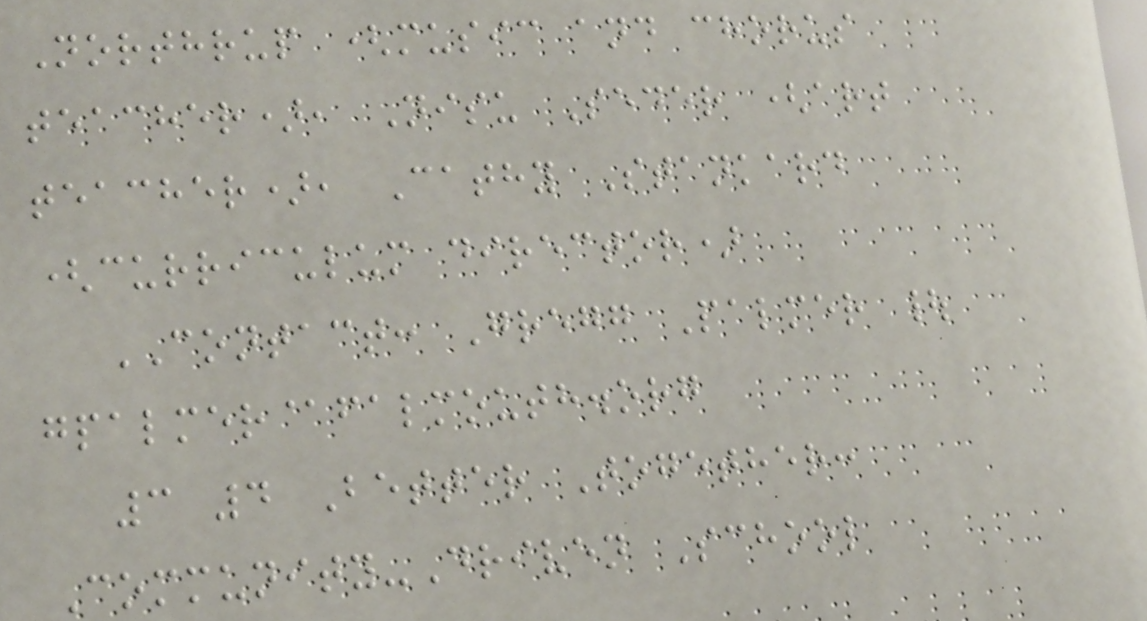Northrup (music and chorus
teacher), Nisu Seder (art
teacher), Cathy Stankard
(curriculum director)
CONTACT: Gregg Palmer |
gpalmer@falmouth.org
3 4 Better Together:
Community-Driven School
